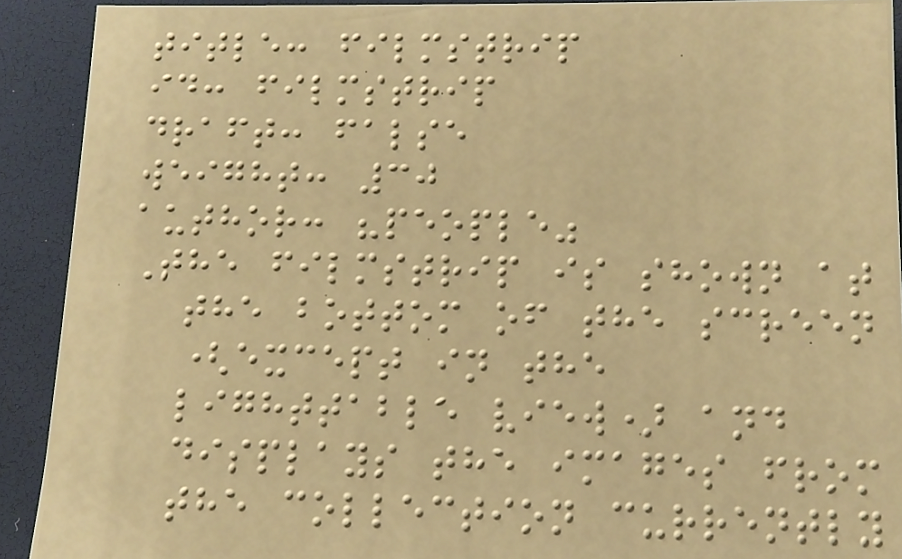title: filmstrip
id: filmstrip
draft: false
weight: 30
author: "people"
The filmstrip is shown at
the bottom of the screen
(except in the
lighttable view) and
displays the images from
the collection currently
